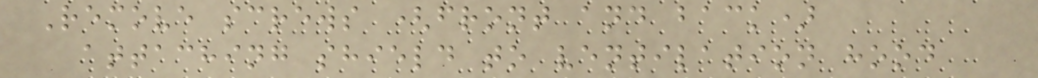Remove screws (front and back)
attaching shield to ventilation hood
